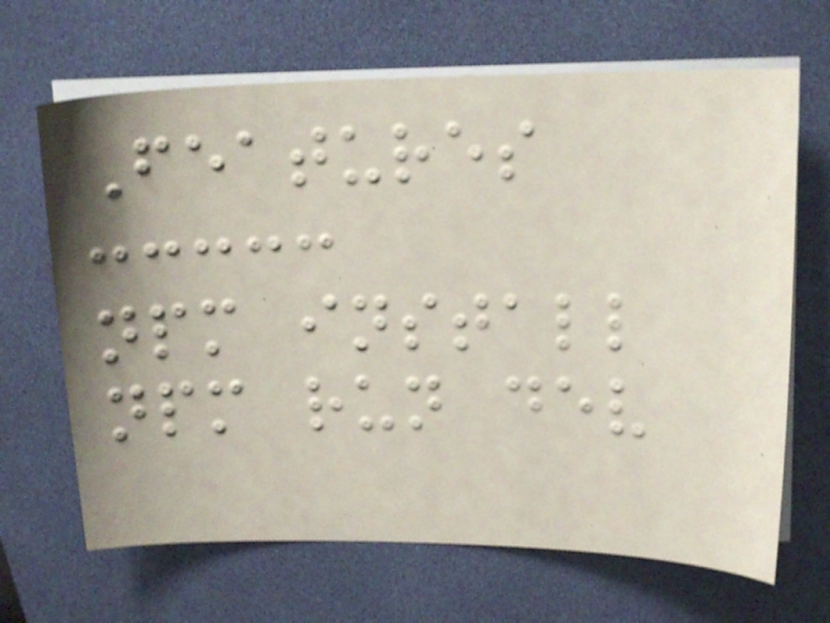Features
npm install
npm run dev
